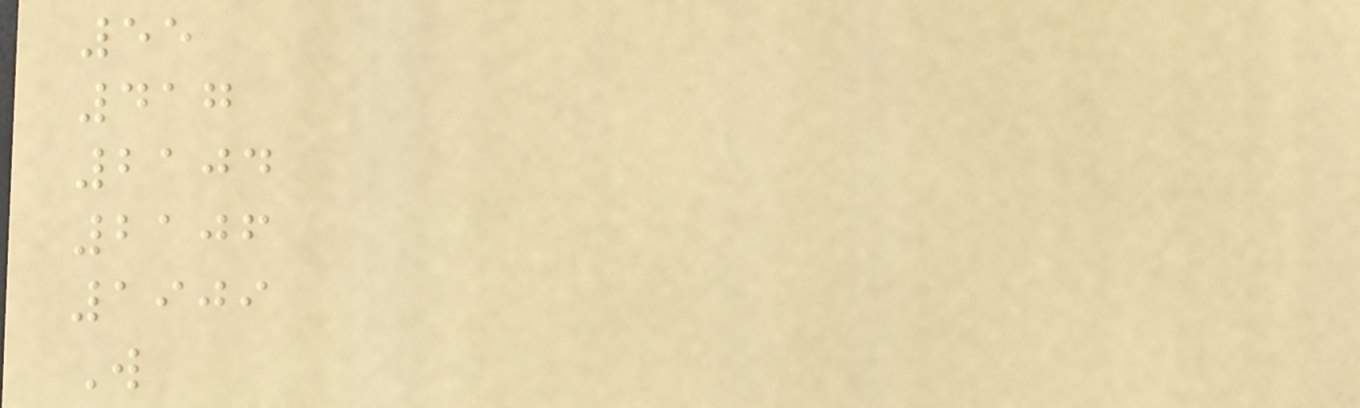55
417
2104
2106
1909
W
